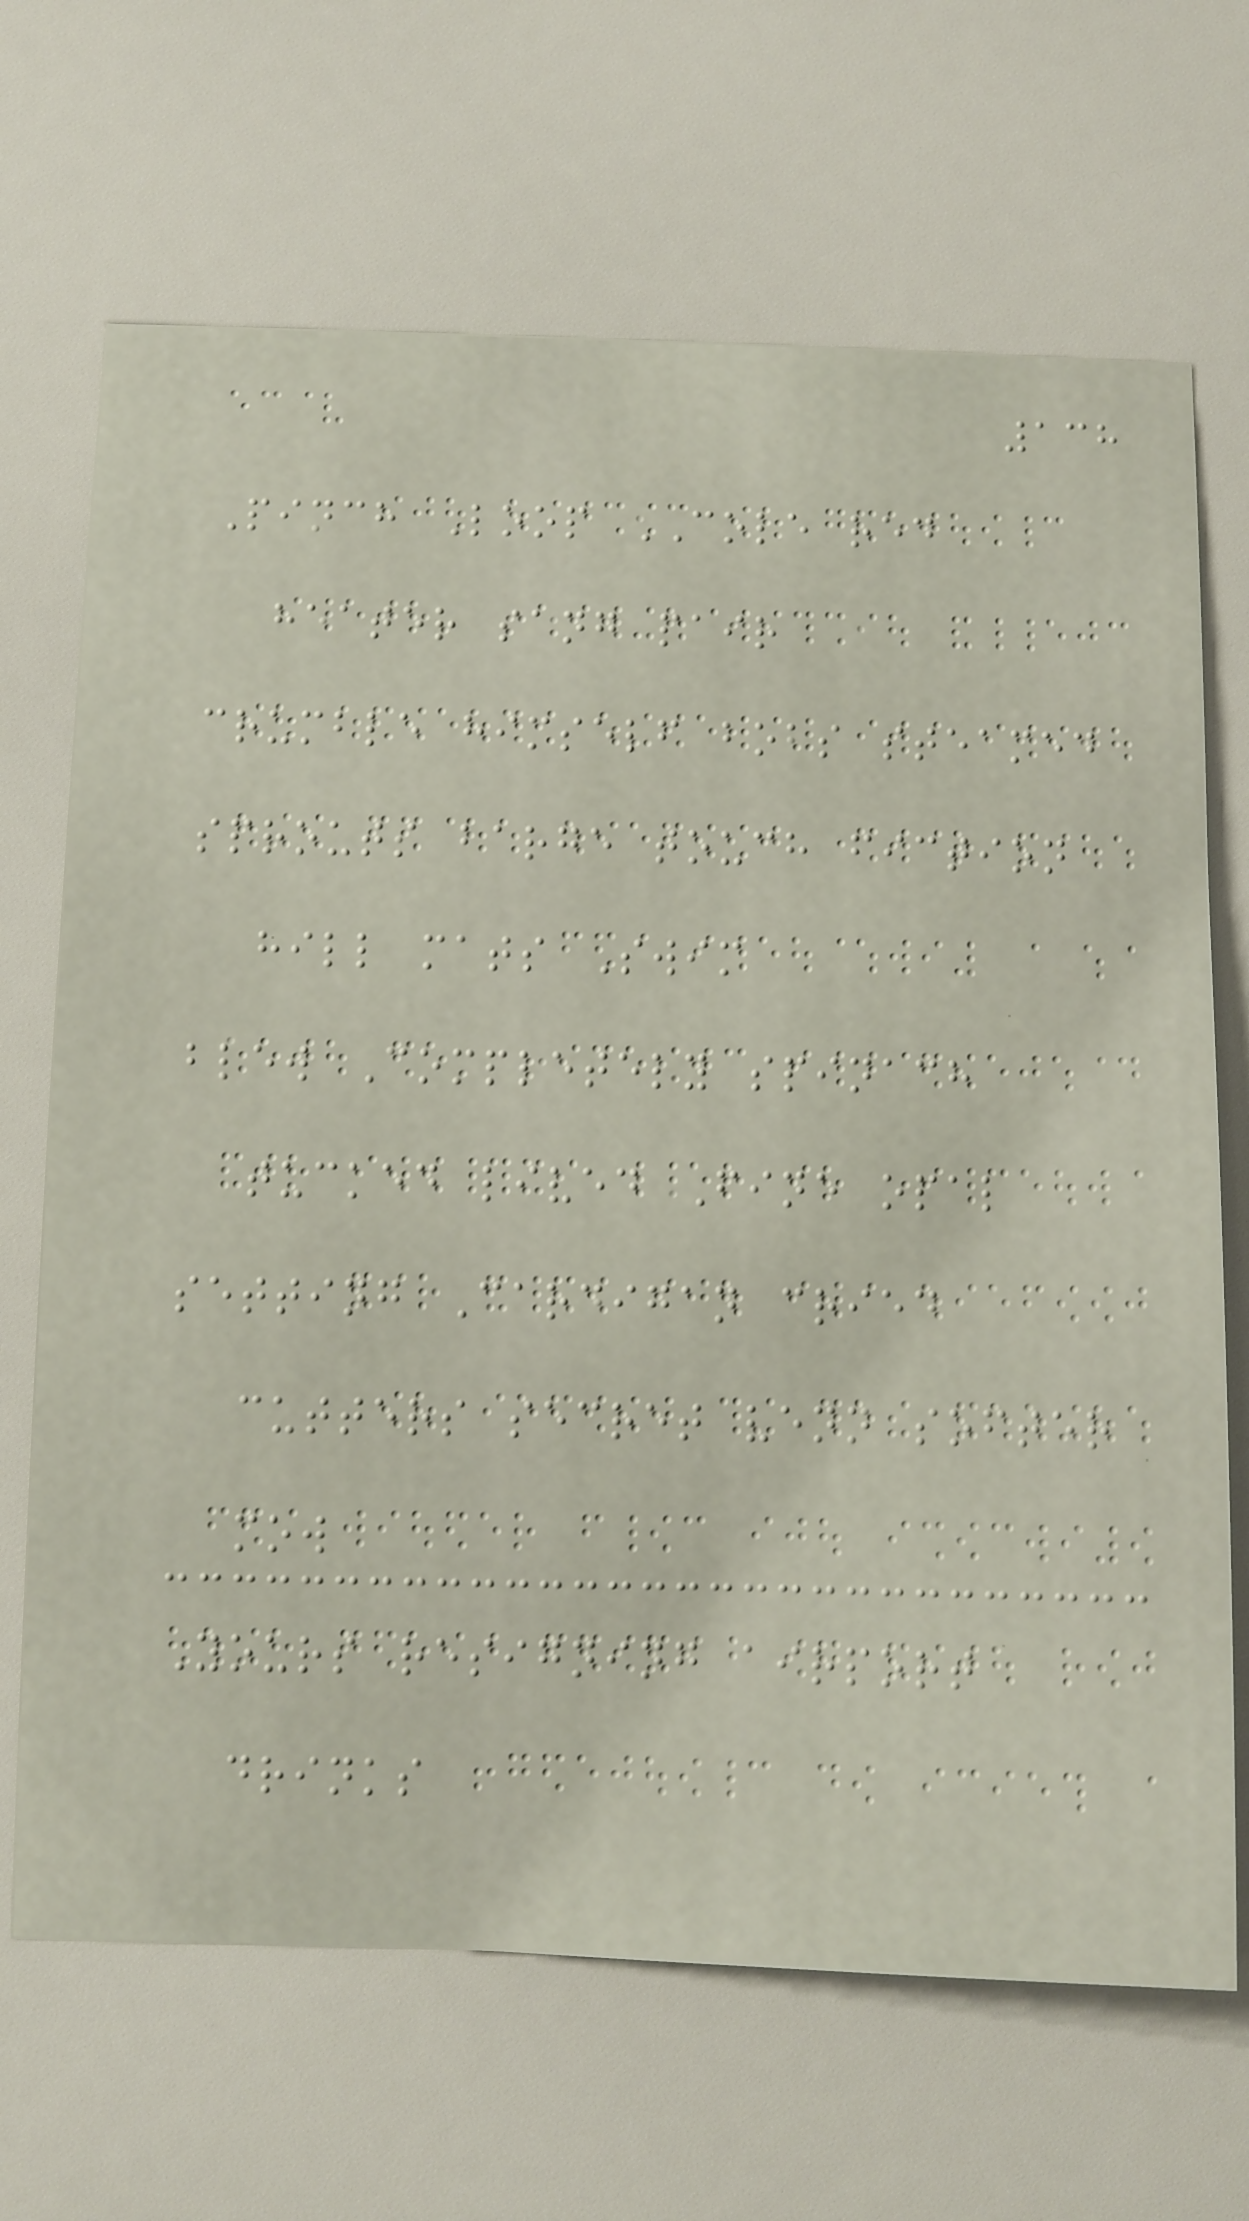138
Pinch Loop COLE red
heater sang pair
crumble himself bobs steamed
sprouts barge touch fiction
hill mats Swim
blew Completely spinach
tucked lived Fine opal
setting Cardigan cried
cutters secret venn softer
mow
Yours resigning airport
drinks
